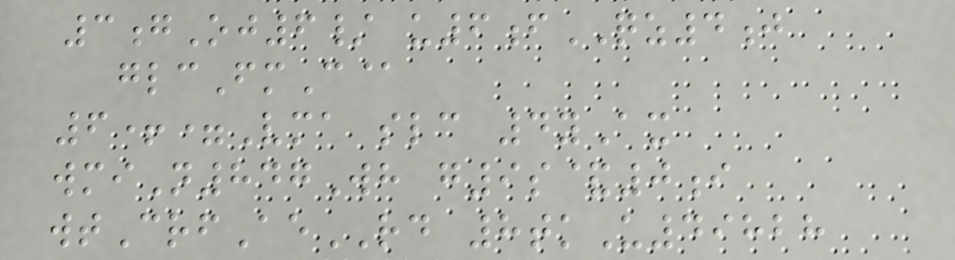3gOj6/ u6fQZ4j
glcFmC@
6+=Vma slc 4yAx
wmiN847Wh g9s&0i
wtCrfAeRD 8tkU49828
